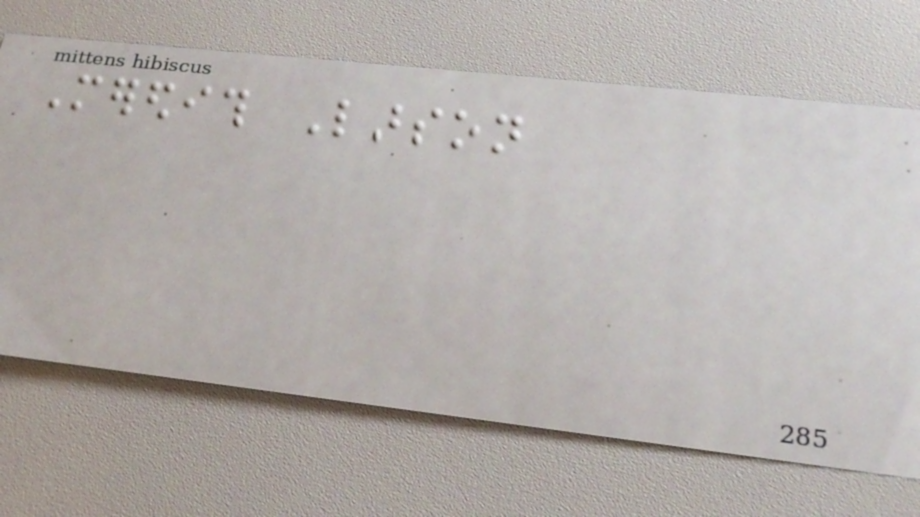Meredith Larson
